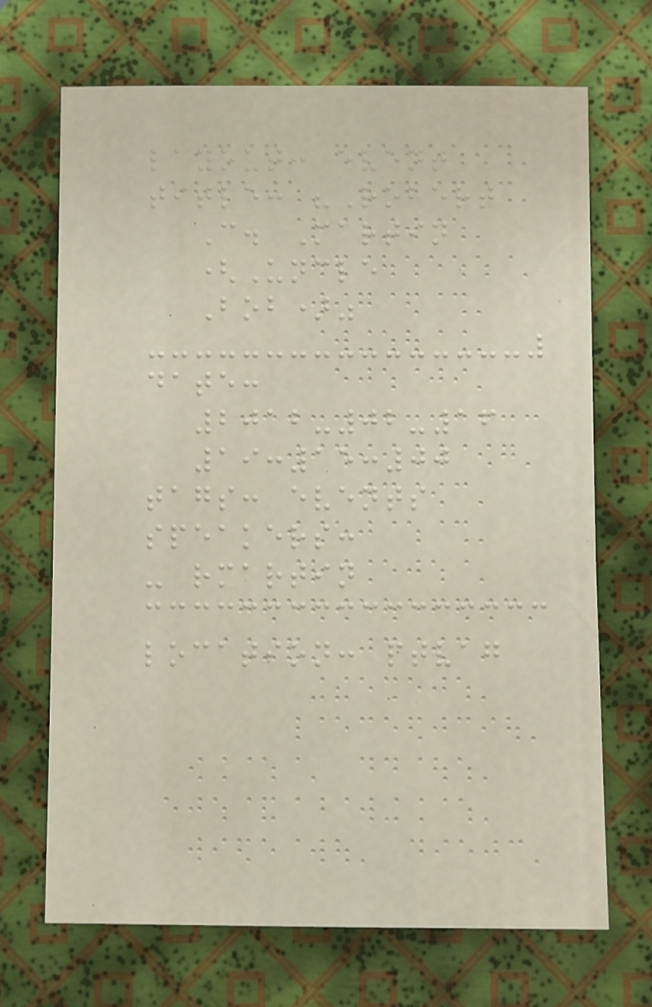layout: event
title: "Robert
C. Martin
(Uncle
Bob)"
date:
2012-02-16
19:15:00
tags: events
speakers:
- rmartin
location: ptvag
